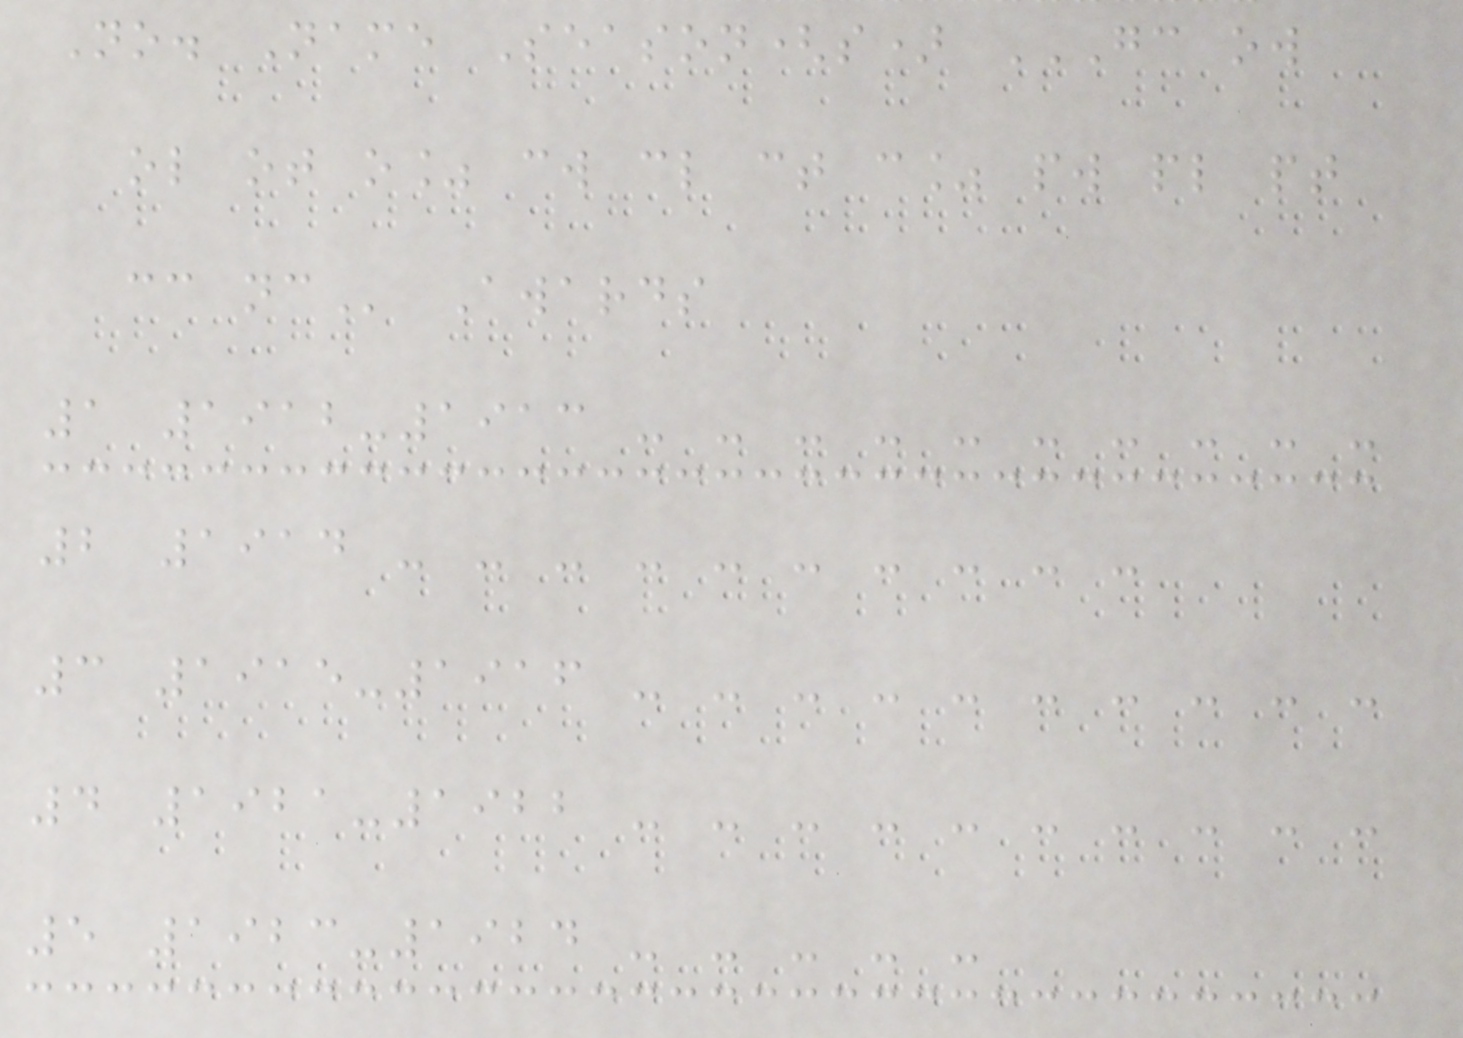No. Name Season(s) GC OW
OL OT O% CW CL CT C% PW PL PT
CC NC Awards
1 1912-1913 - - - - - - - - - -
2 1914 - - - - - - - - - -
3 1915-1916 - - - - - - - - - -
4 1921-1922 - - - - - - - - - -
5 1923-1924 - - - - -
